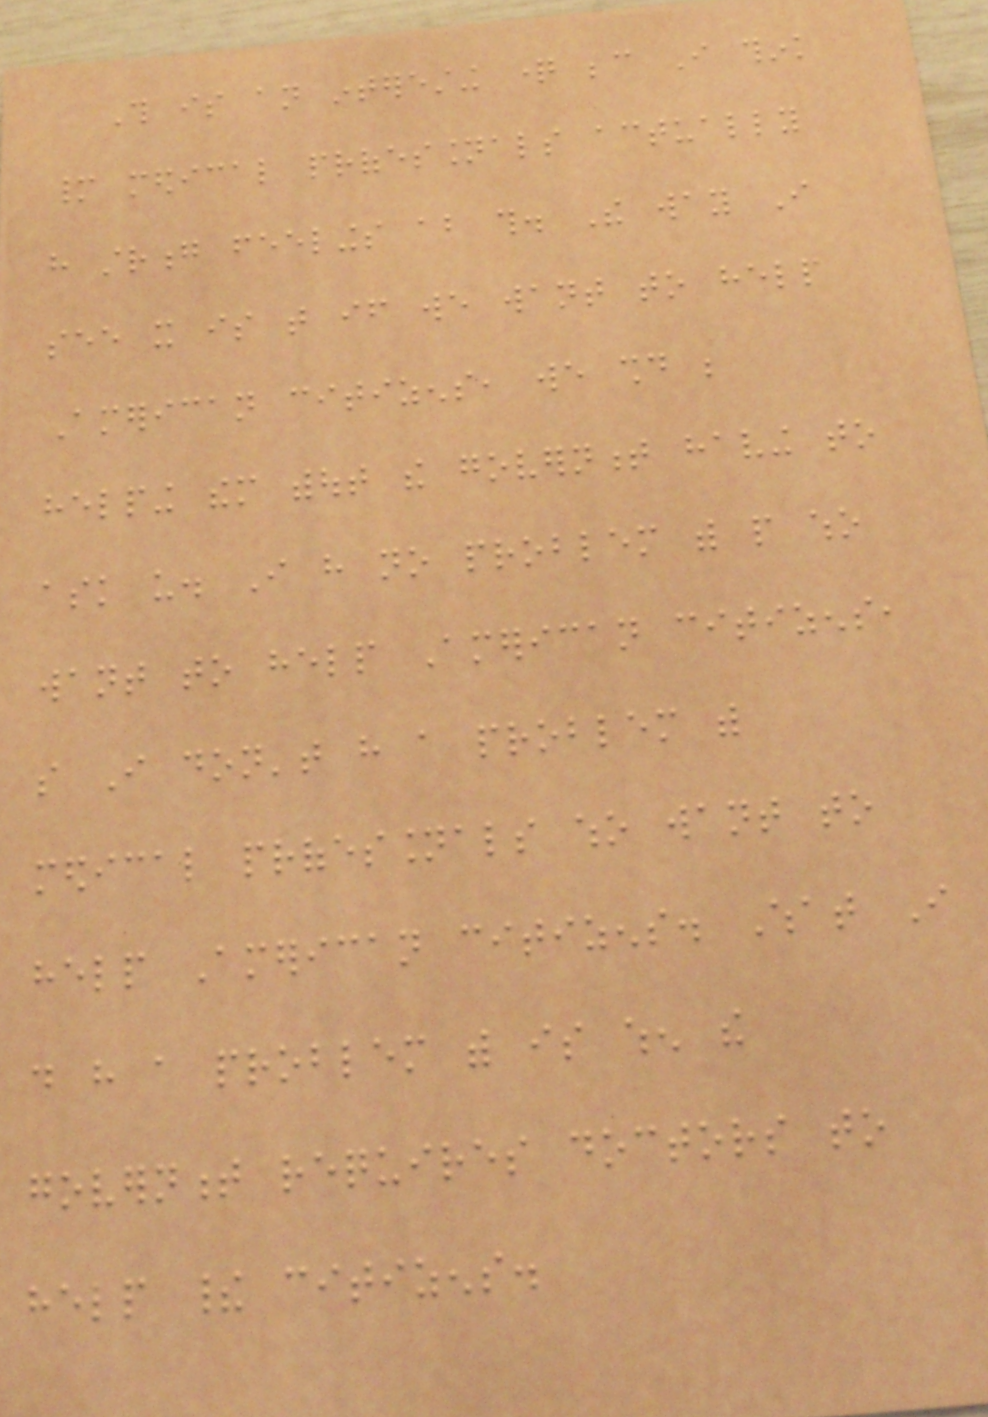This is an interesting question because I think
many medical professionals actually
have strong feelings about this. The way I
see it is that if we want to help
American citizens, we should be
helping them without the government having to
ask us. I have no problem with people who
want to help American citizens,
so I don't have a problem with
medical professionals who want to
help American citizens. What I
do have a problem with is when the
government requires doctors to
help their citizens.
